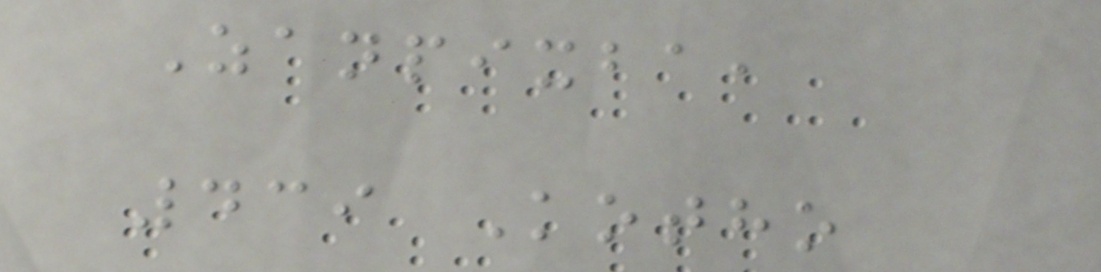Zanpixba,
439 Kotho
